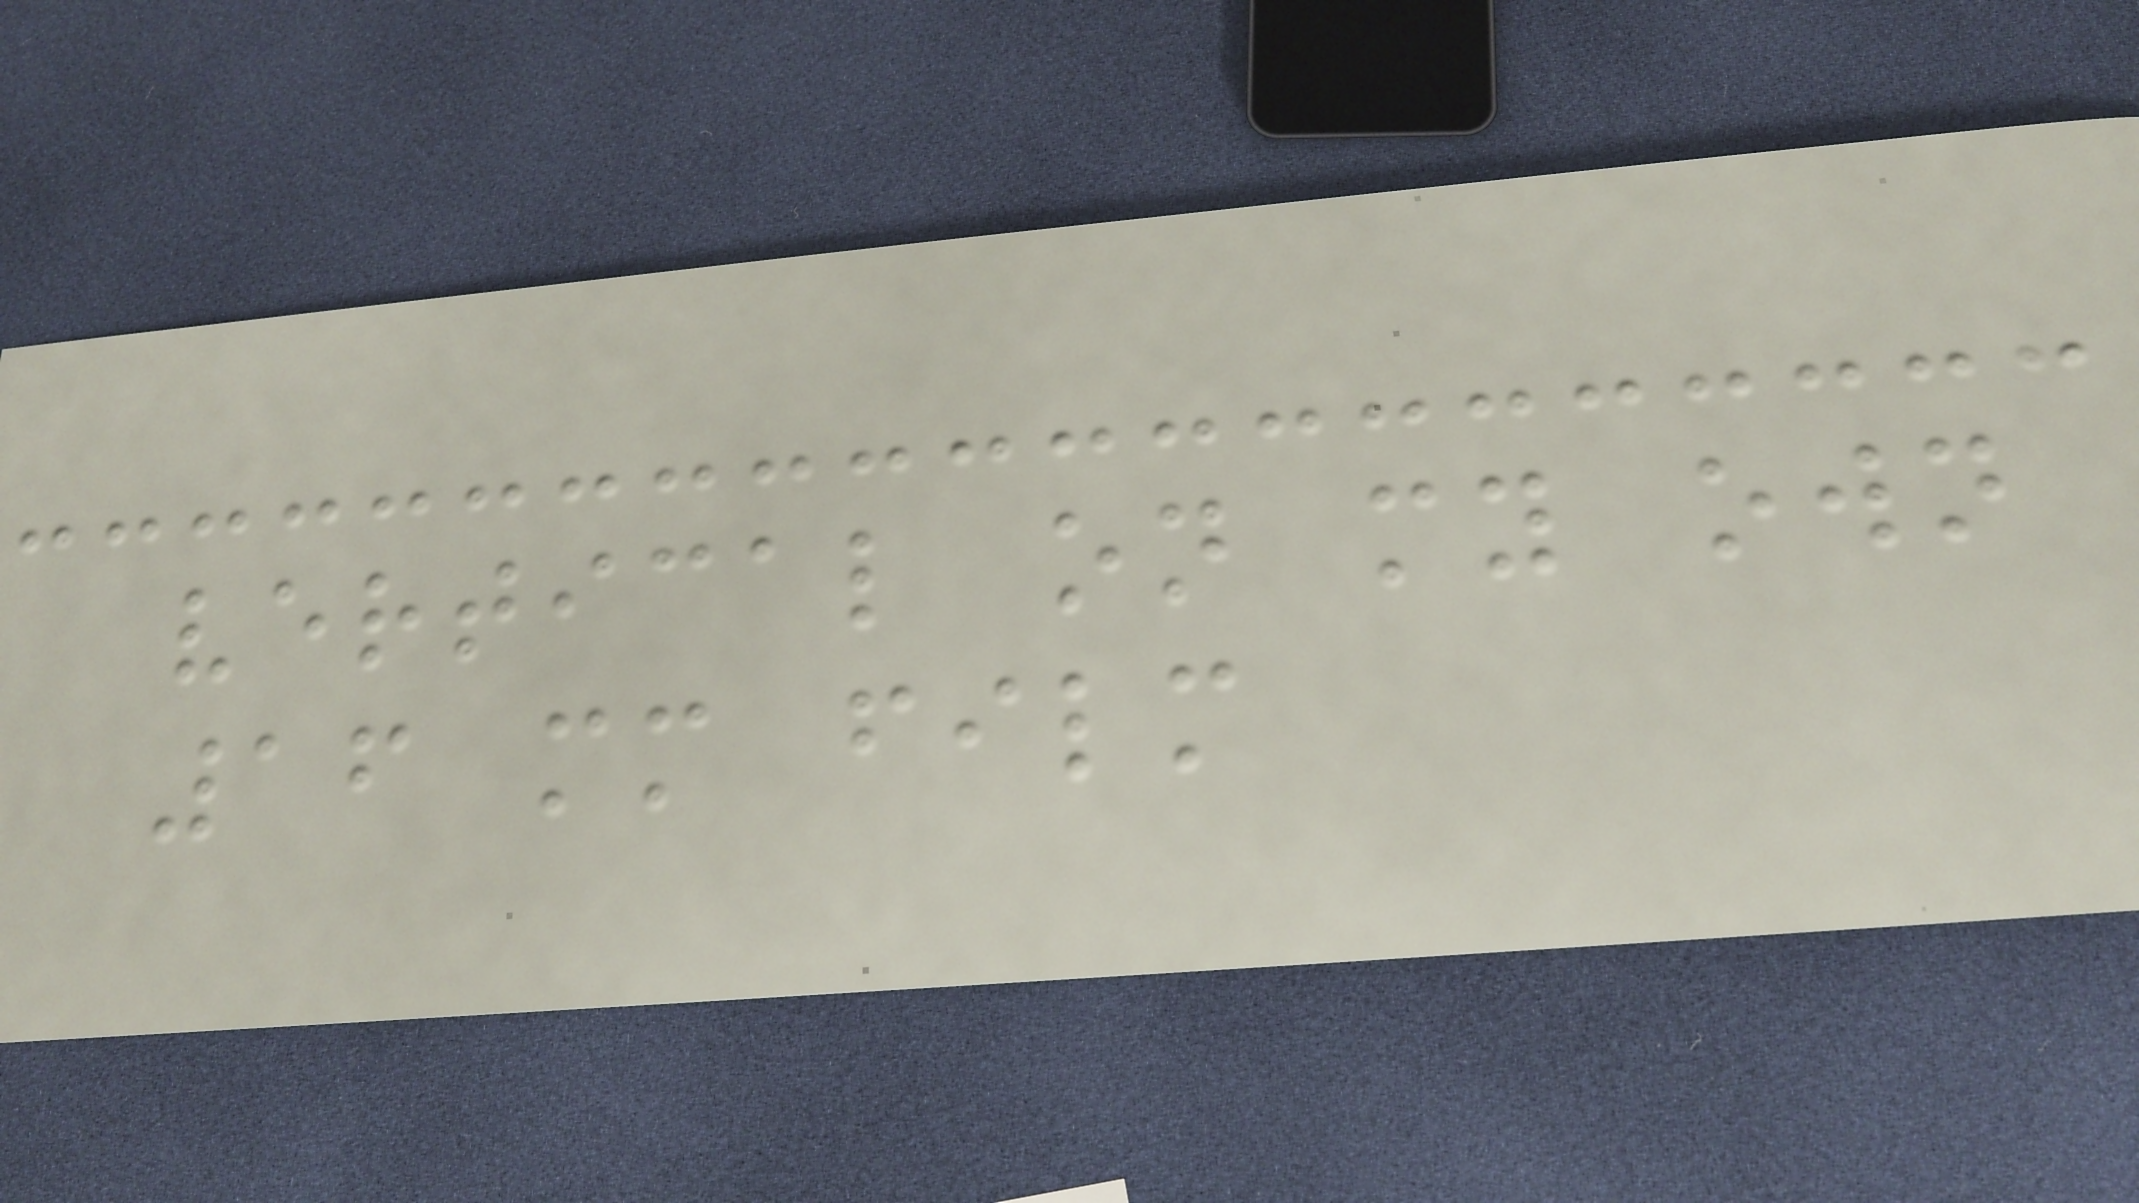vertical on my own
16 mm film
